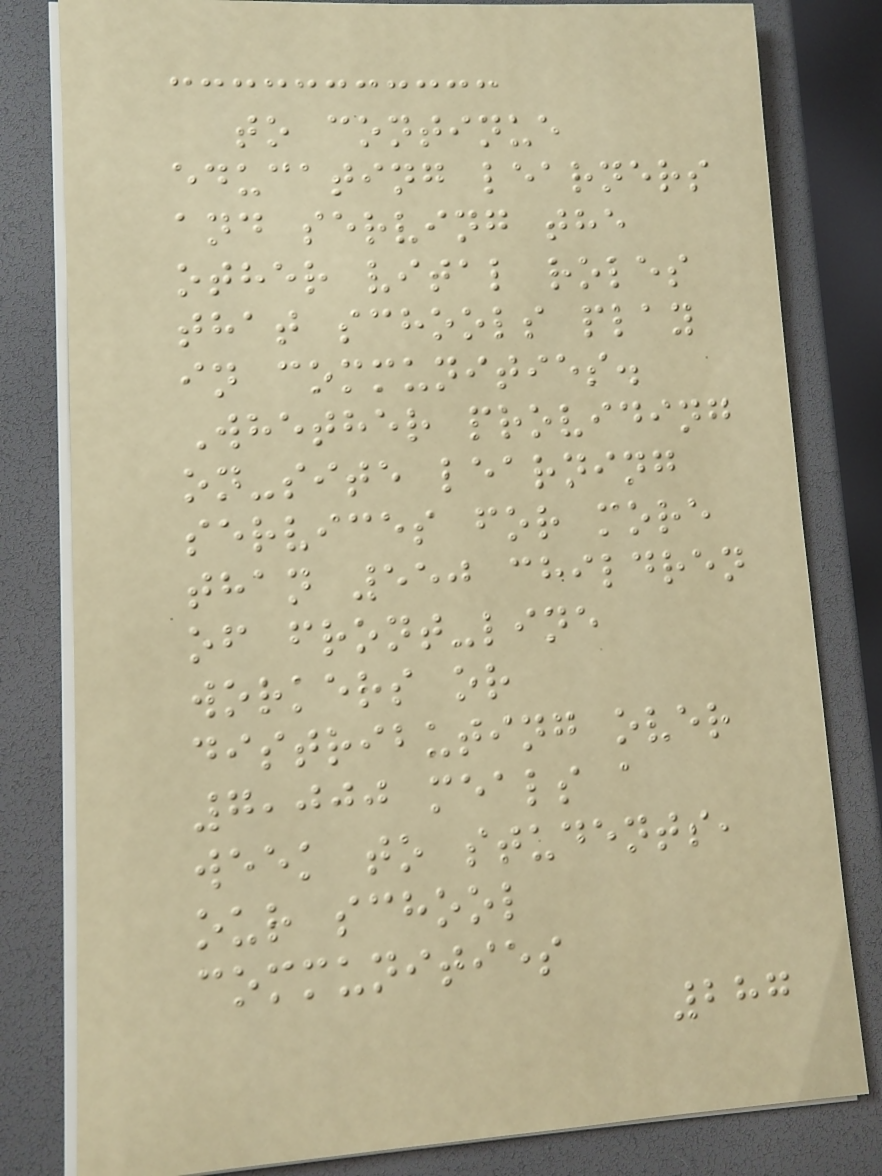to continue
educating learners
and serving the
other vital roles
that schools play
in communities.
Whether providing
on-site learning
services for more
than 550 children
of front-line
workers or
distributing over
7,000 meals a
week to students,
our school
communities
287
